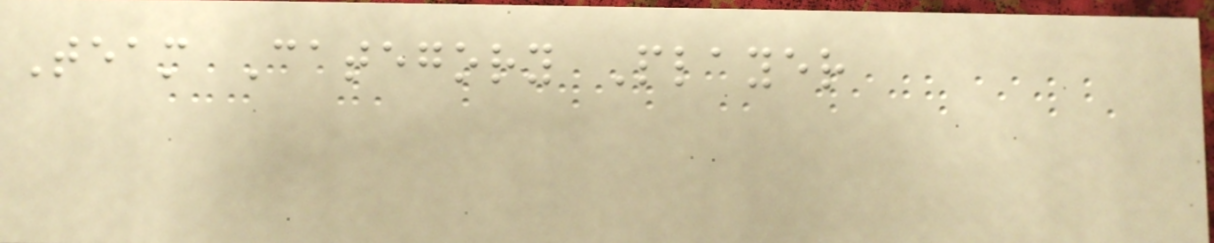Team Category Player
